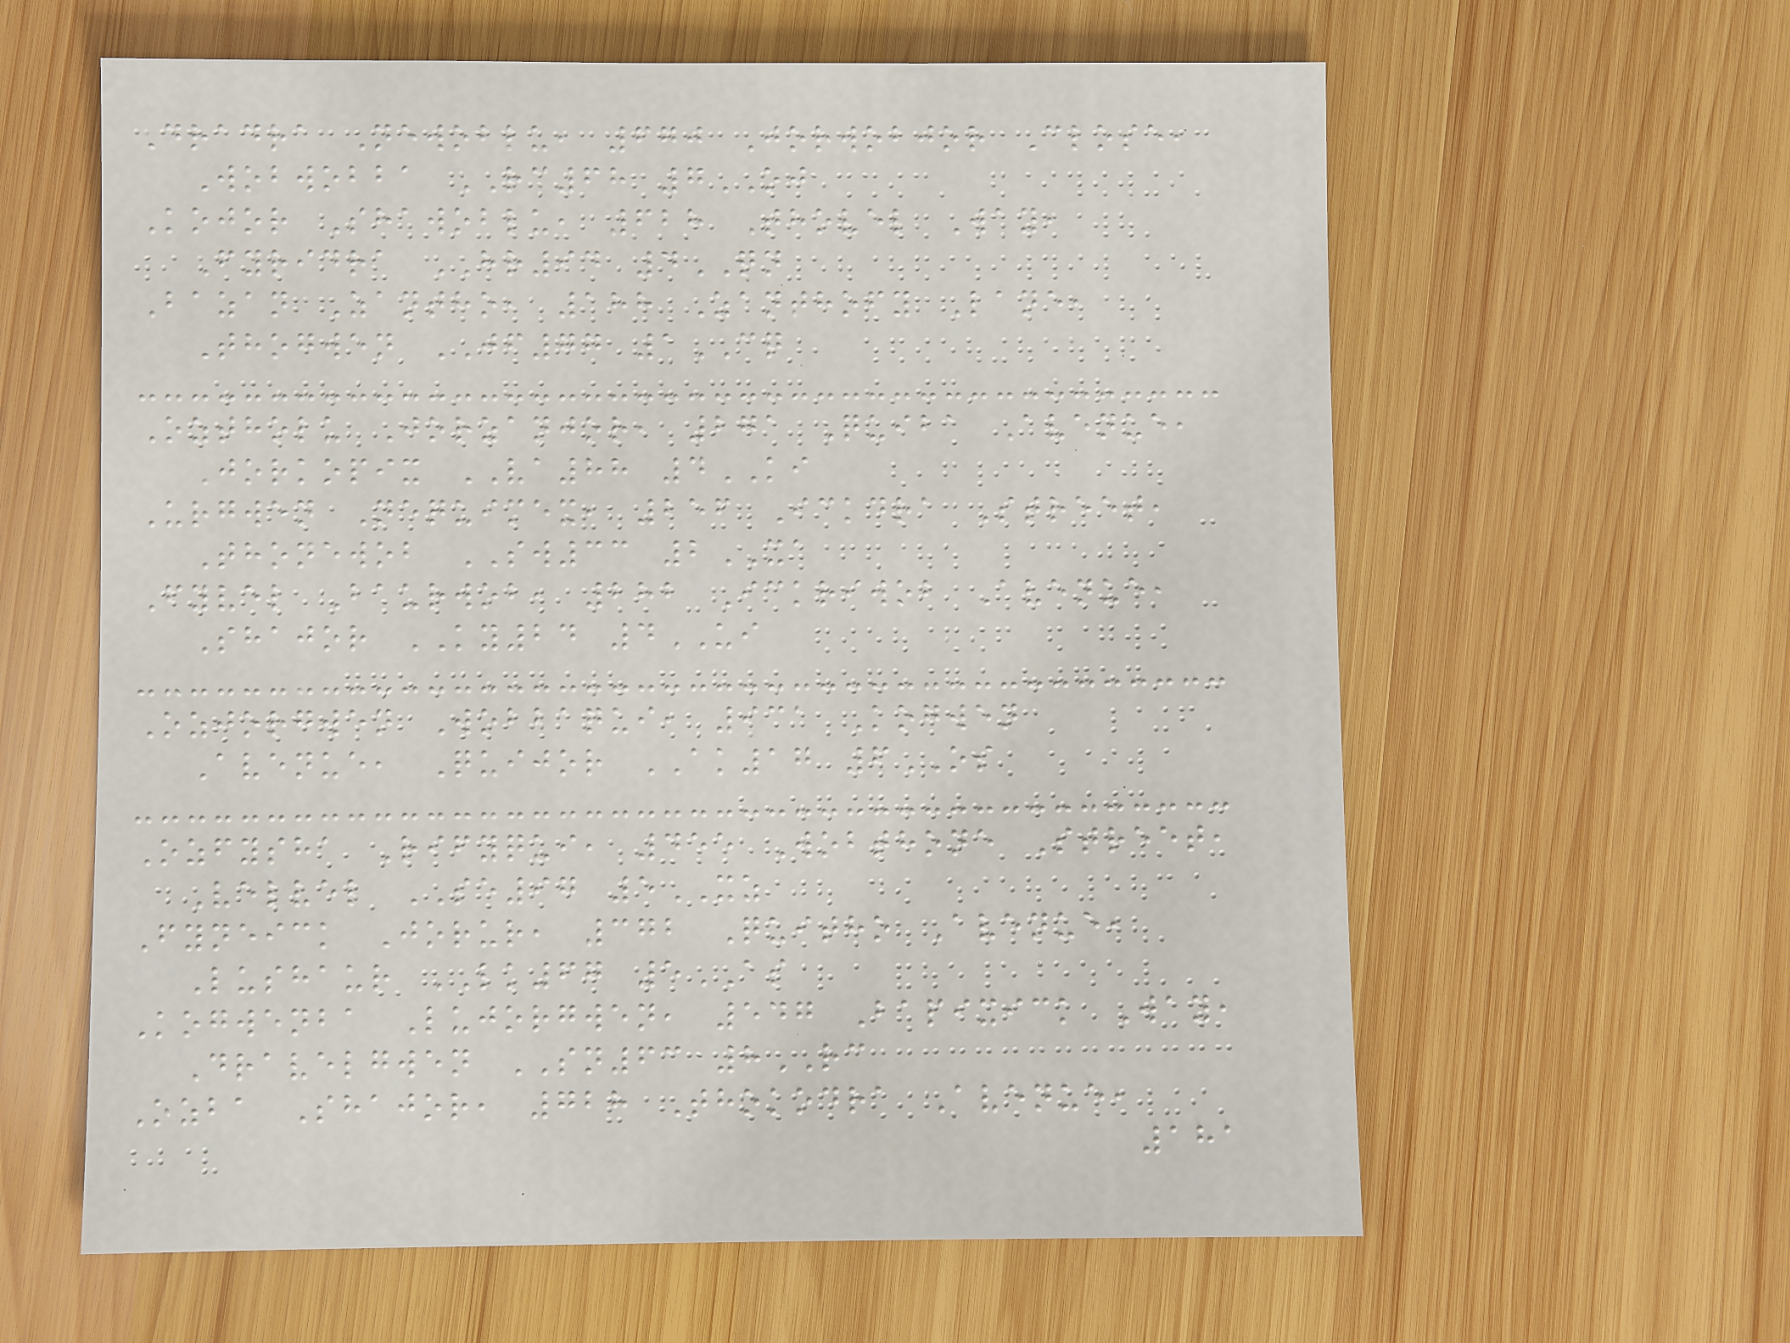Dradra Newoblu, 670 Jorwobjor Close,
Wobwobba RC68 7OJ
Kojor Shawoblu, 628 Thovel Way,
Fyridra HR94 4QN
Bazan Zantho, 188 Zanthofy Lane,
Thogwen JF77 1CQ
Oztholu Jorzanjor, 271 Quiba Avenue,
Jorkopix VA88 4KI
Urgwen Nequimex, 256 Ickdra Street,
Thonewob SW33 2XA
Fyvel Baurwob, 282 Ickriwob Avenue,
Shajor KY24 4UI
Ozjorgwen Wobbaqui, 931 Kogwen
Avenue, Quijor AK17 6OS
Ozfysha Rifyqui, 455 Wobthone Street,
Velvel SE97 5XZ
Fyneick Jorur, 372 Quitho Avenue,
Lushaur LK67 5AS
Kogwenba Lujorgwen, 547 Bapixick Way,
Dravelgwen SN63 8RC
Ozba Shajor, 728 Thokodra Avenue,
181
